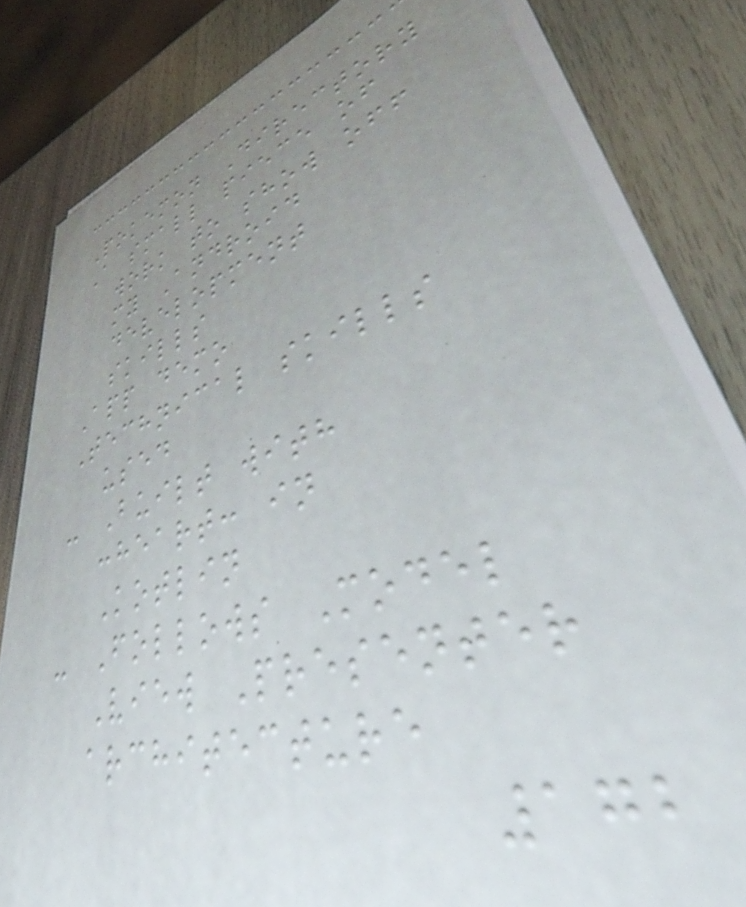Pokemon Directory
A small piece of
work to show off
my Android
development
skills
App demo
Technical skills
used
- Built with
:heart: in
Kotlin
- Follows Model
View Presenter
architecture
172
